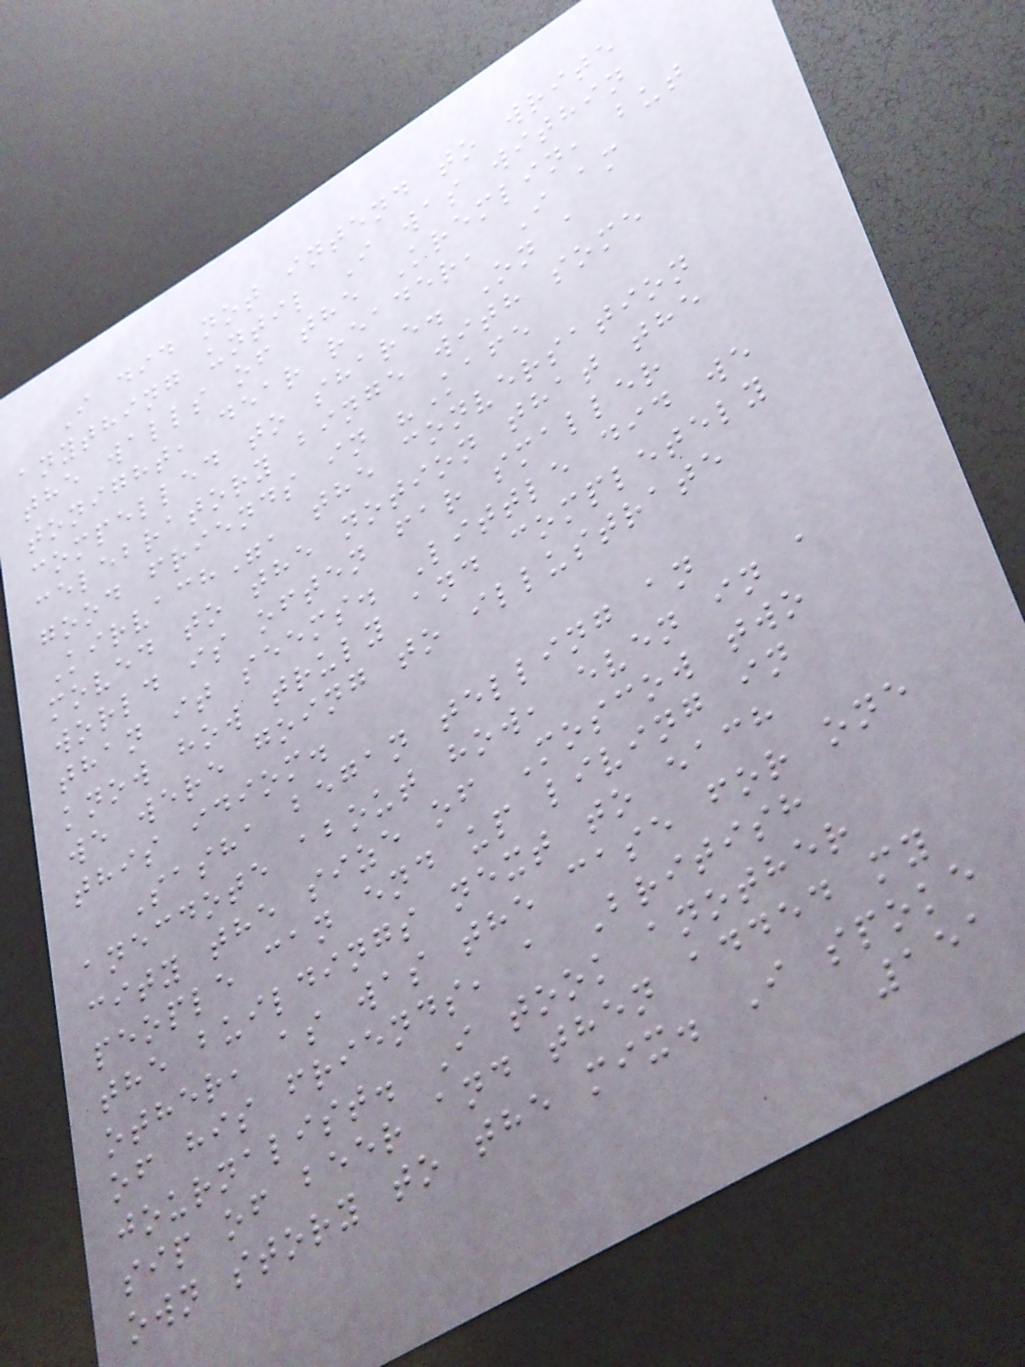I did not intend to write
anything until I was within
the walls of the Kremlin, but
tonight, dear reader, I am
compelled to share. On a
celebratory binge with some
good friends in "Kafe
Kirvach", the conversation
moved to the notion that the
world is often far smaller
than it seems. Little did we
know how truly and completely
we were going to illustrate
this idiom.
Sasha began telling an
anecdote about how, even in a
city the size of Moscow two
people can end up living in
the buildings next to each
other, as was the case for one
of his friends, a British
journalist. I took another
sip of beer and then added my
own story to the mix. I spoke
151
